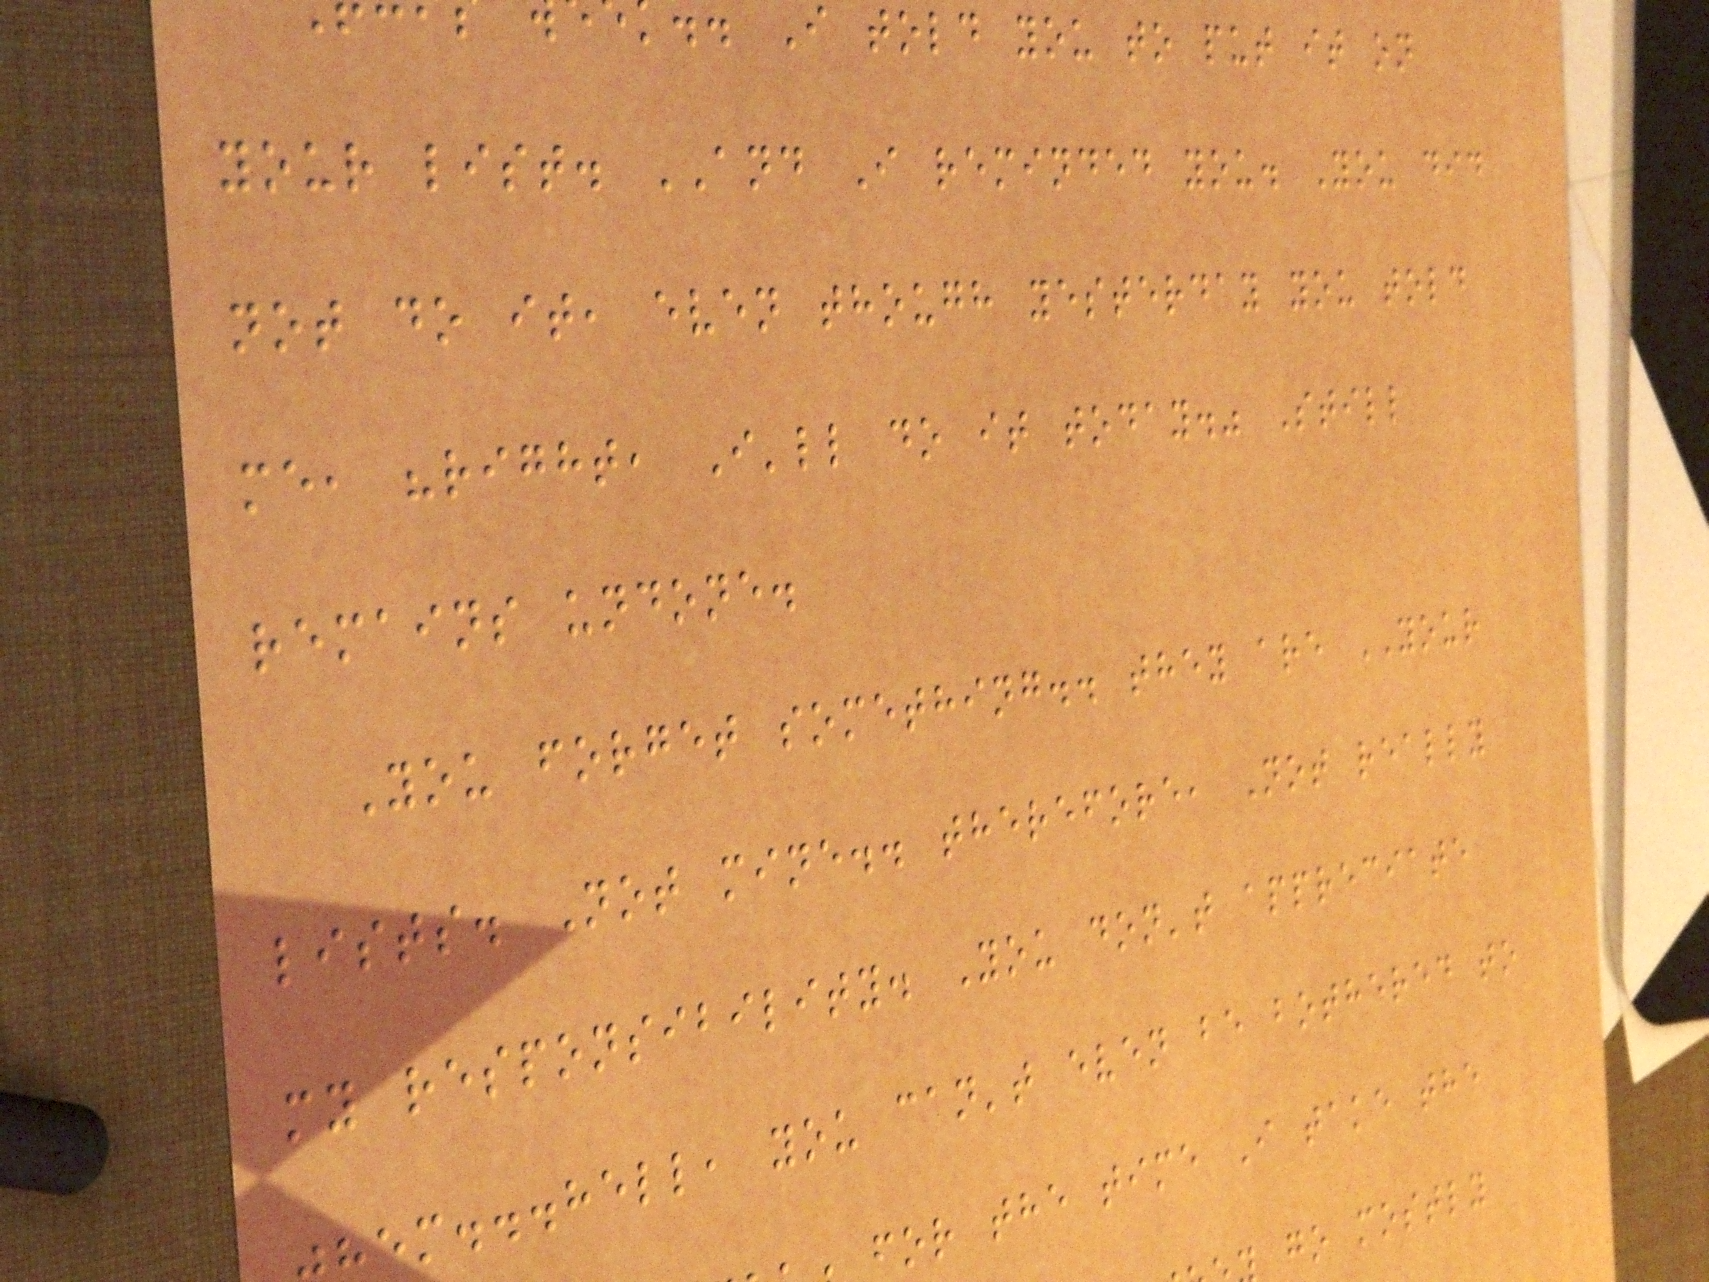. I told you to put it on
your list. AND I reminded you. You did
not do it, even though yesterday you told
me, "right, I'll do it today." Still
remains undone.
You forget something.. they are YOUR
lists. Not mine.. therefore, Not really
my responsibility. You don't appreciate
em...hell, you can't even be bothered to
for the time I take the
